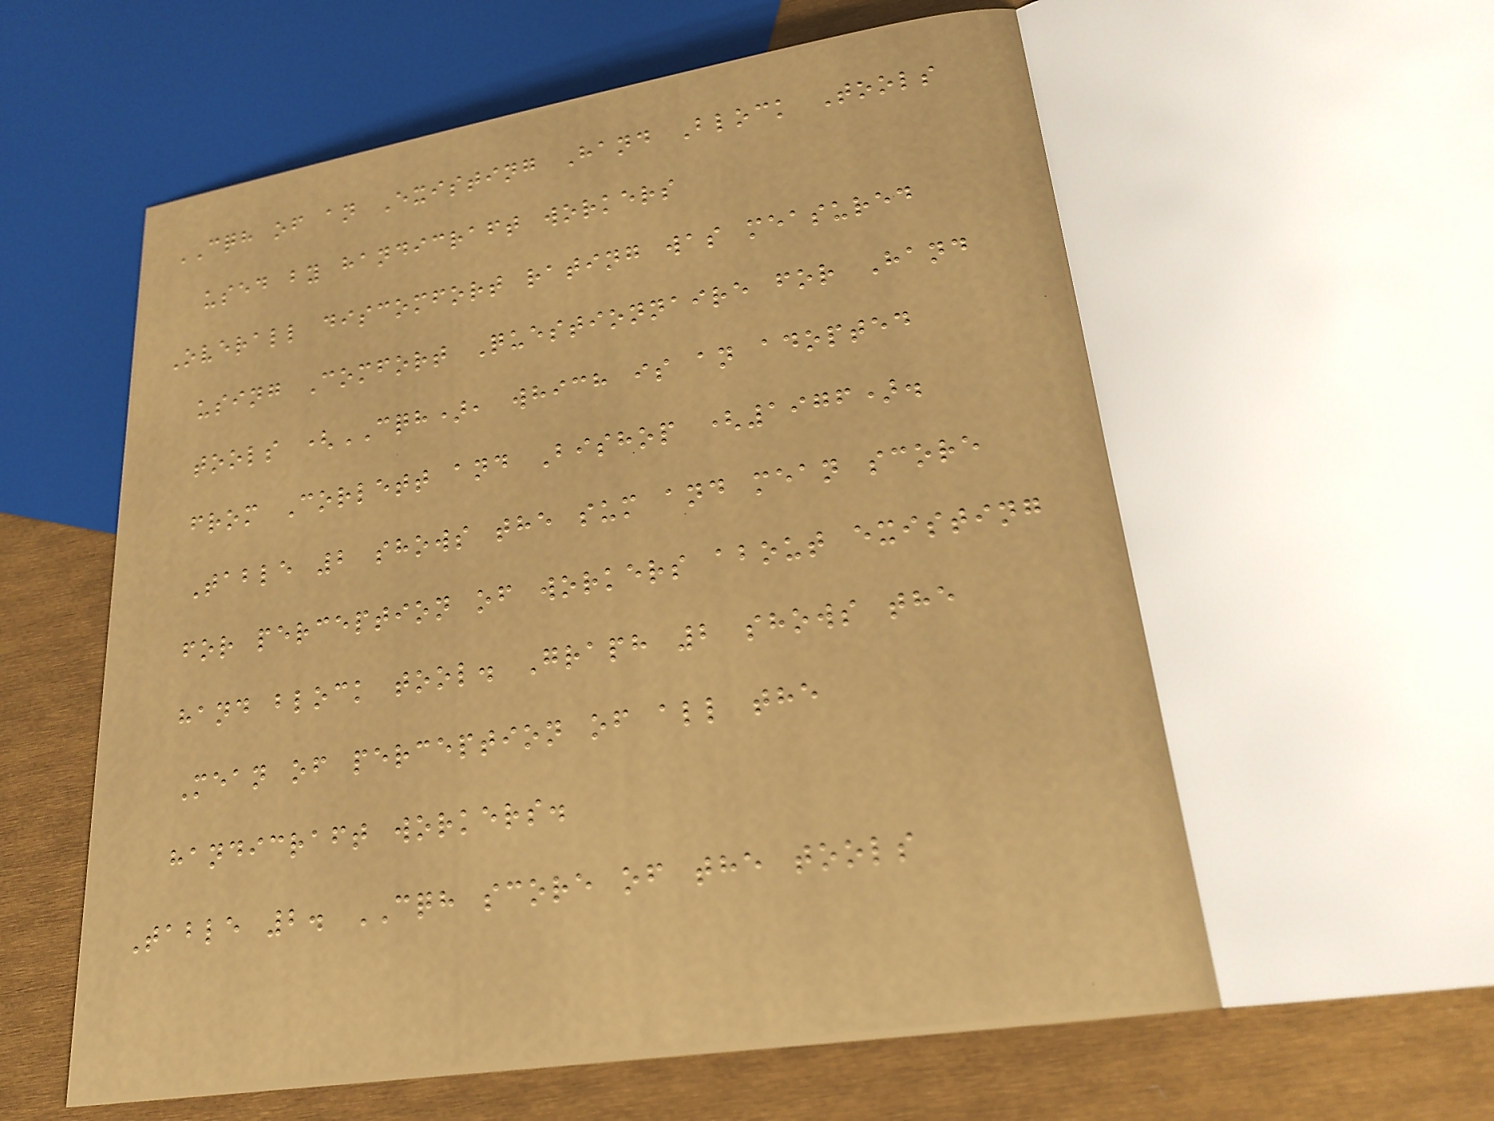CQH of an Existing Hand Block Tools
used by handicraft workers
Overall discomfort rating was measured
using Comfort Questionnaire for Hand
tools (CQH), which is an adopted
from Corlett and Bishop (1976).
Table 2 shows the sum and mean score
for perception of workers about existing
hand block tool. Graph 2 shows the
Mean of perception of all the
handicraft workers.
Table 2. CQH score of the tools
